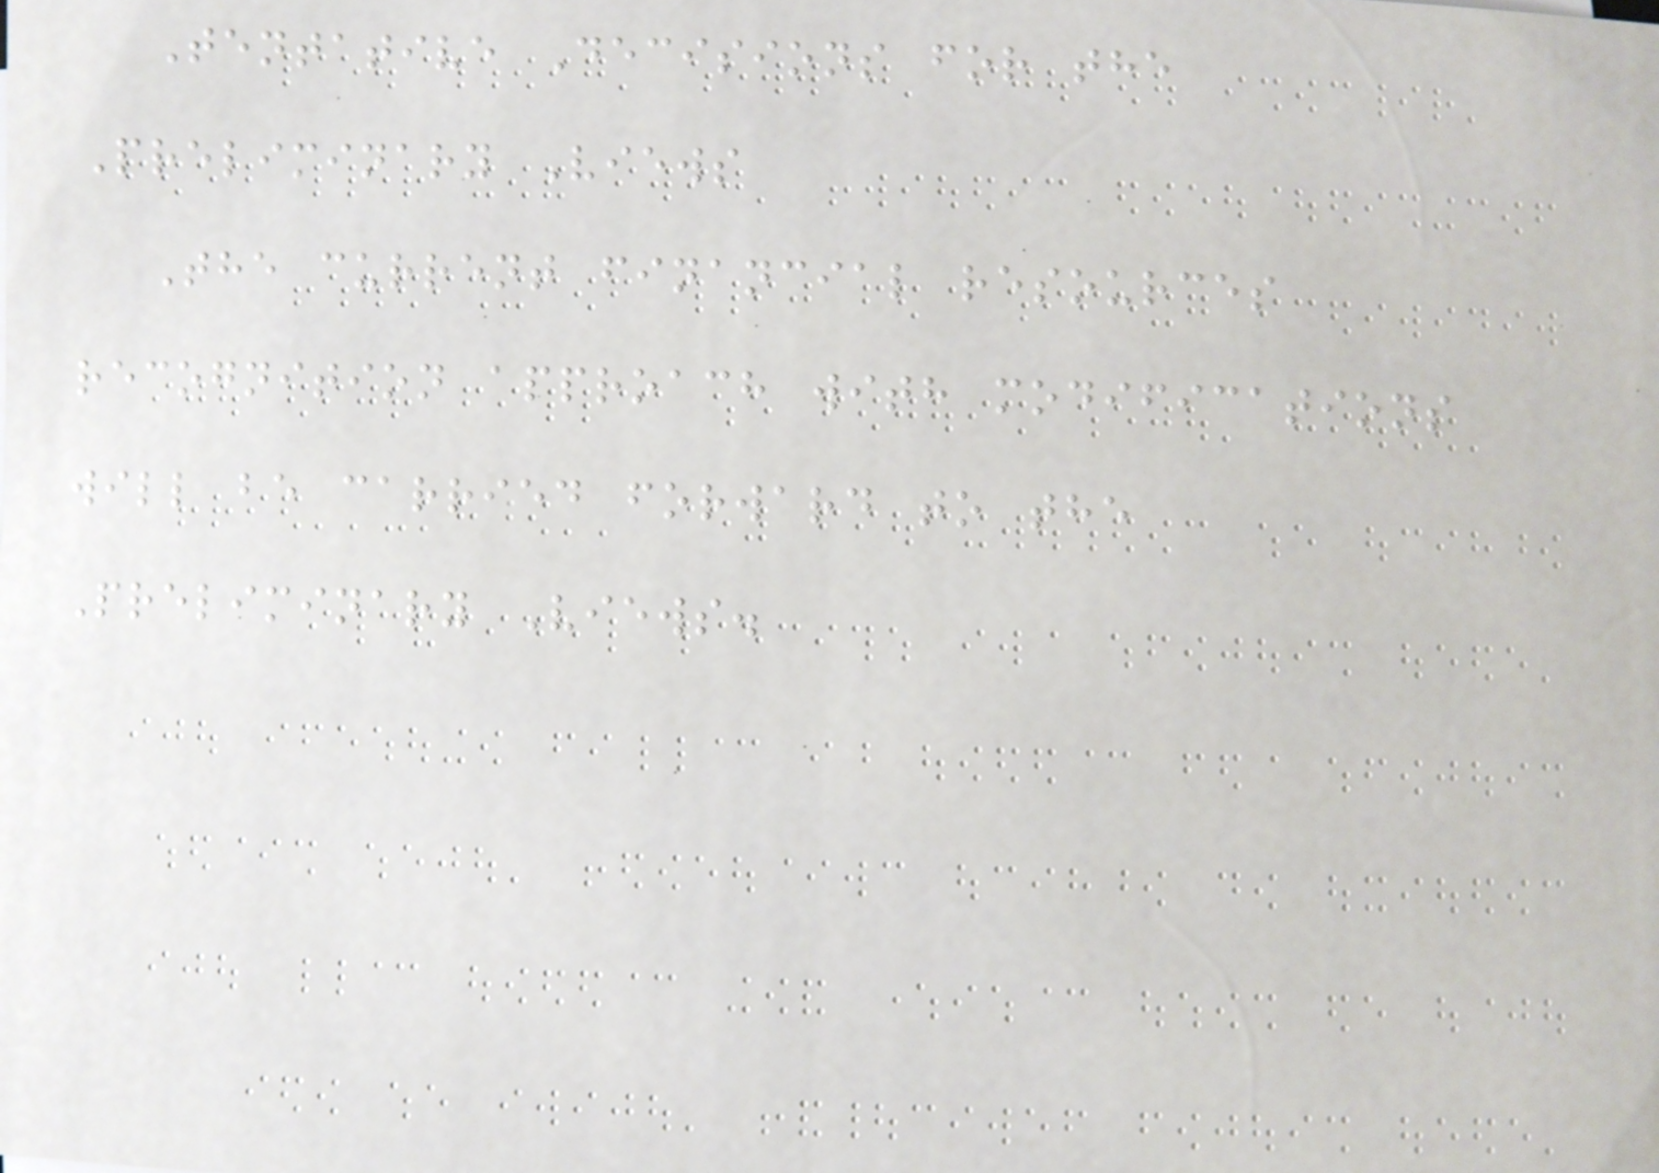Tentative Decisions for the
Preliminary Views
The current financial resources
recognition approach with modifications
will be carried forward to the
Preliminary Views.
